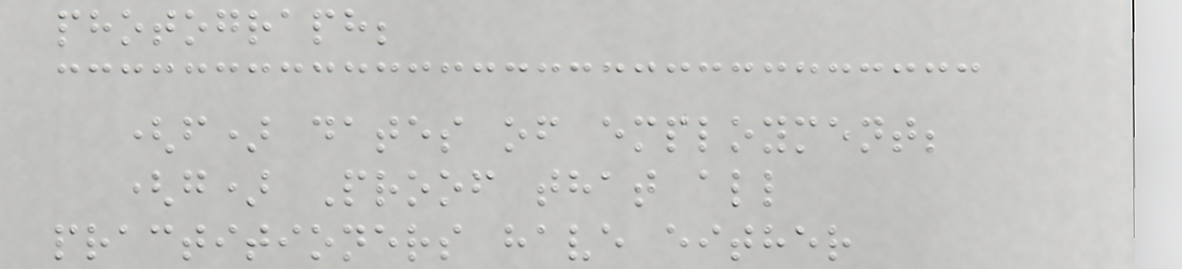photograph;
(f) dates of employment;
(g) Proof that all
practitioners have either
